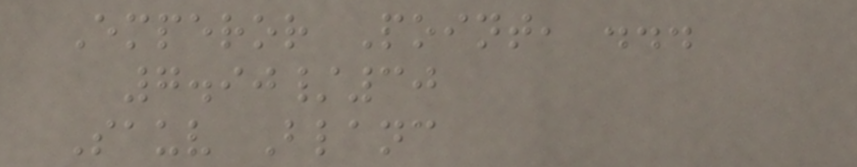Emperor Point, ...
7.90/30
Sauv Blanc
